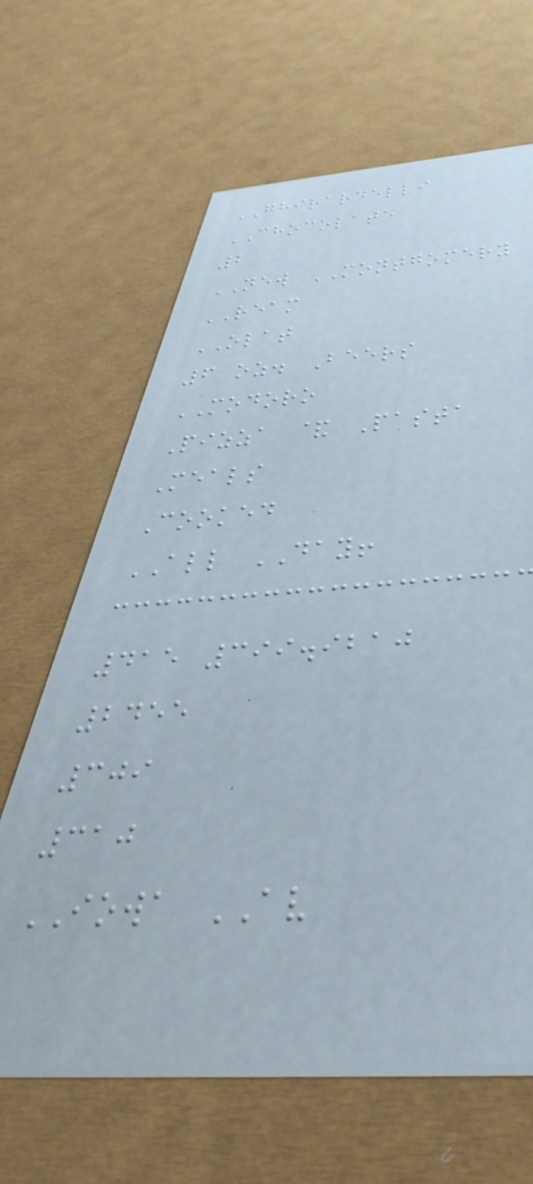GHIRARDELLI
CHOCOLATE
2
NEW MONTGOMERY
REAM
OLAT
6 oz. Beers
MODORO
Pizza & Pasta
Meals
Cooked
ALL DAY!
415 399.9210
2455
309
310
IOWA AV
